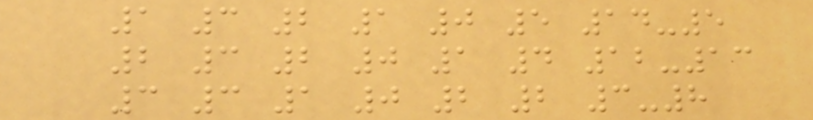1 3 2 1 0 5 14-5
2 3 2 0 1 4 12-13
3 3 1 0 2 2 3-8
